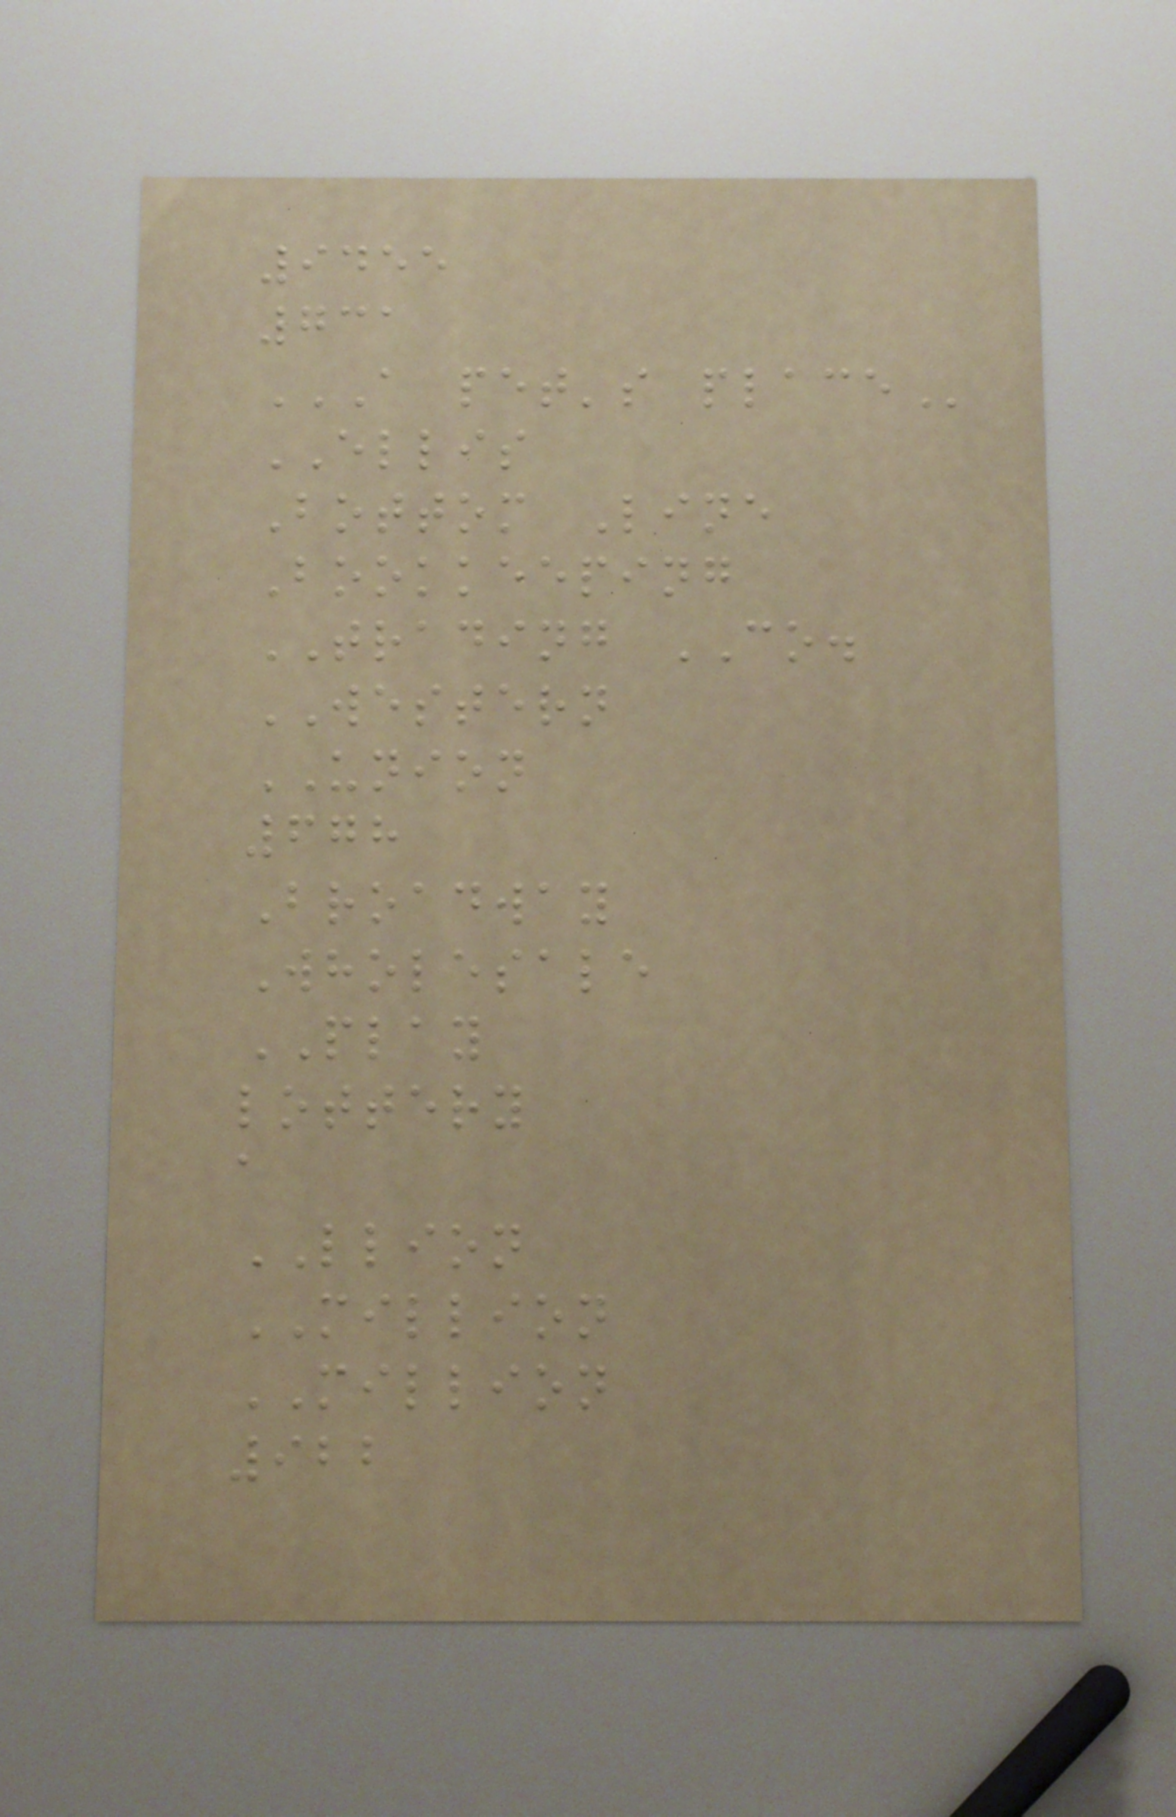9455
731
A PET'S PLACE
ELLIS
Bottom Line
Bookkeeping
TRADING CO.
WESTERN
UNION
678
Broadway
Wholesale
PLAY
lottery
a
LLION
MILLION
MILLION
922
